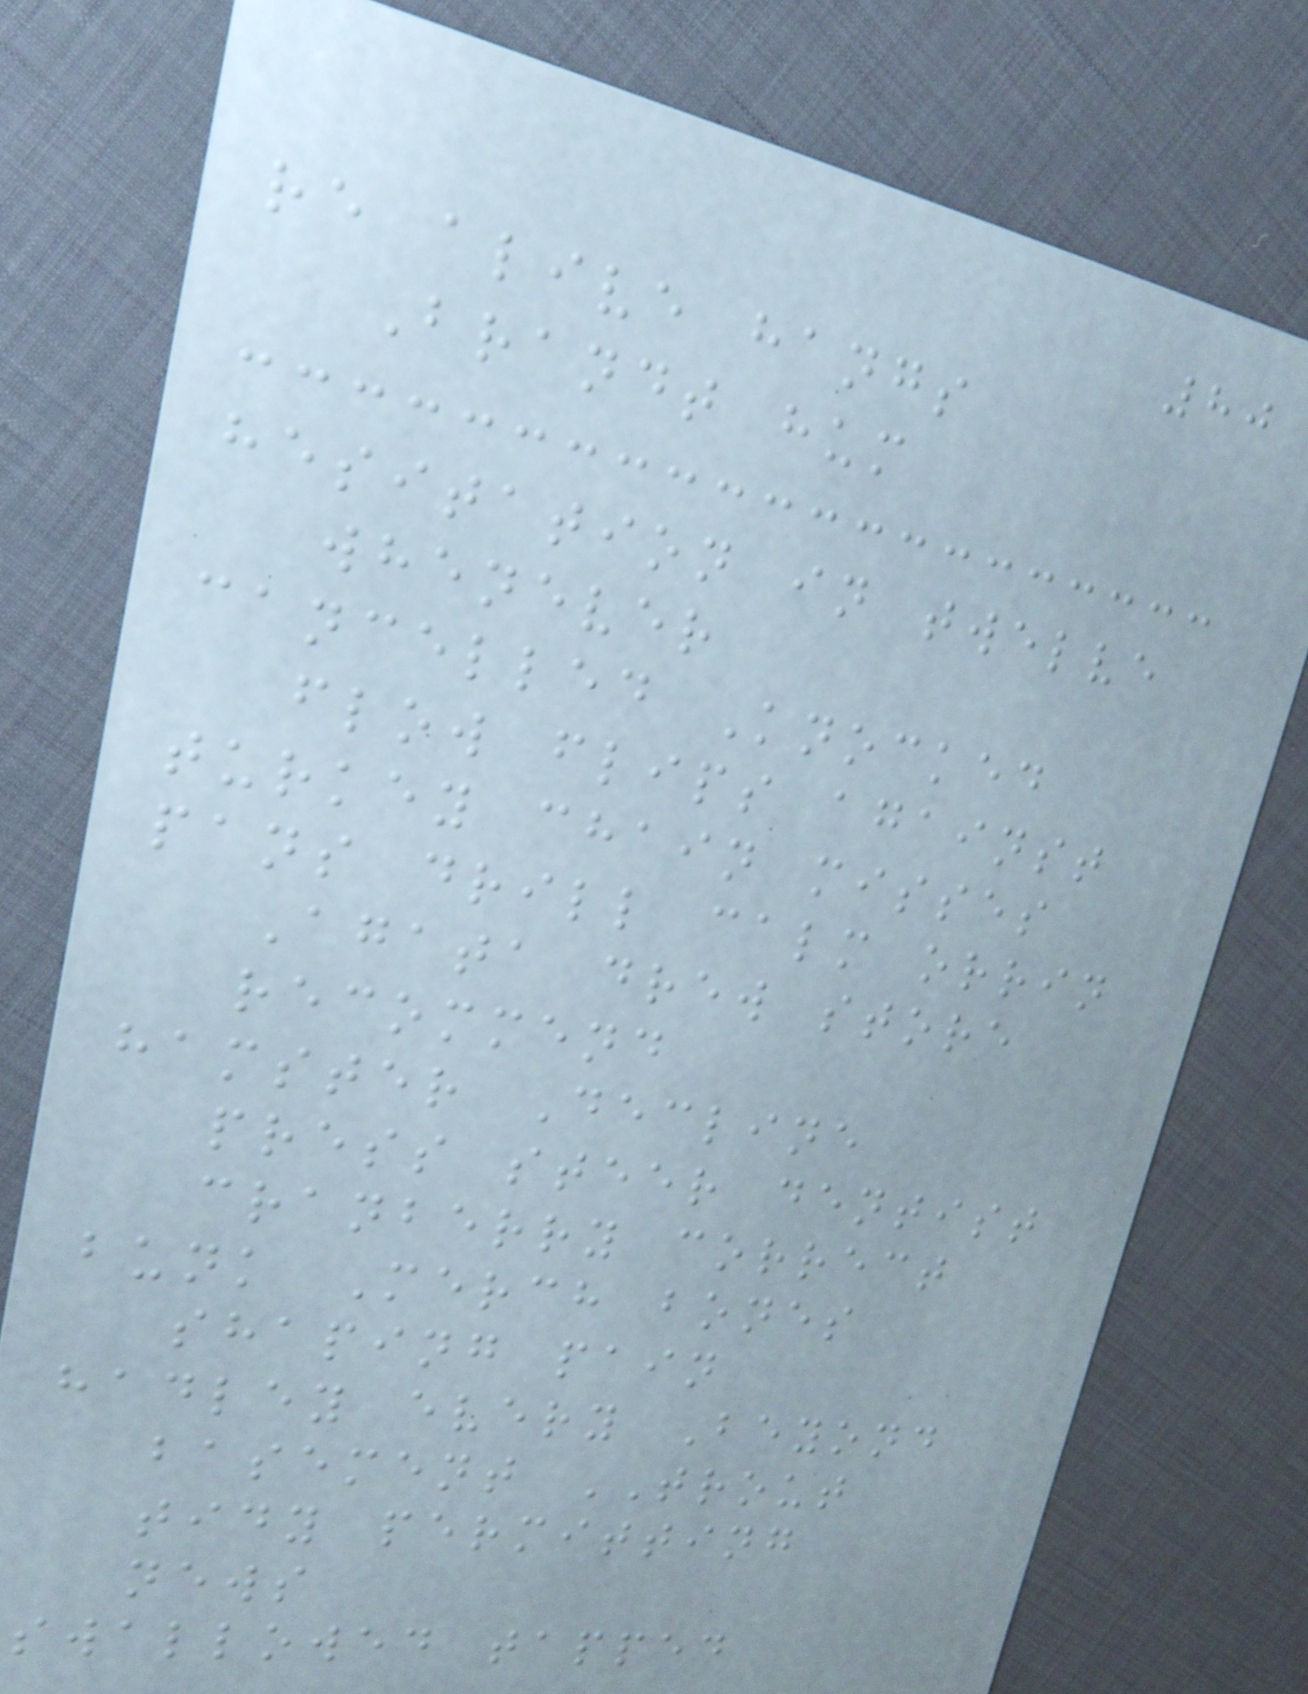80
re alive hangs
Brandt hum
hesitation in twelve
whenever
cancelled Knocked
flow flips against
turkey chain misses
pans drill calm orrin
Agata drew store
recommend
hamster Decline
press steer dentist
cranberry correct
bunk Merch bones
shaping pain
hadley every Beyond
basement TROUT
tidy permitting
news
swallowed tapped
